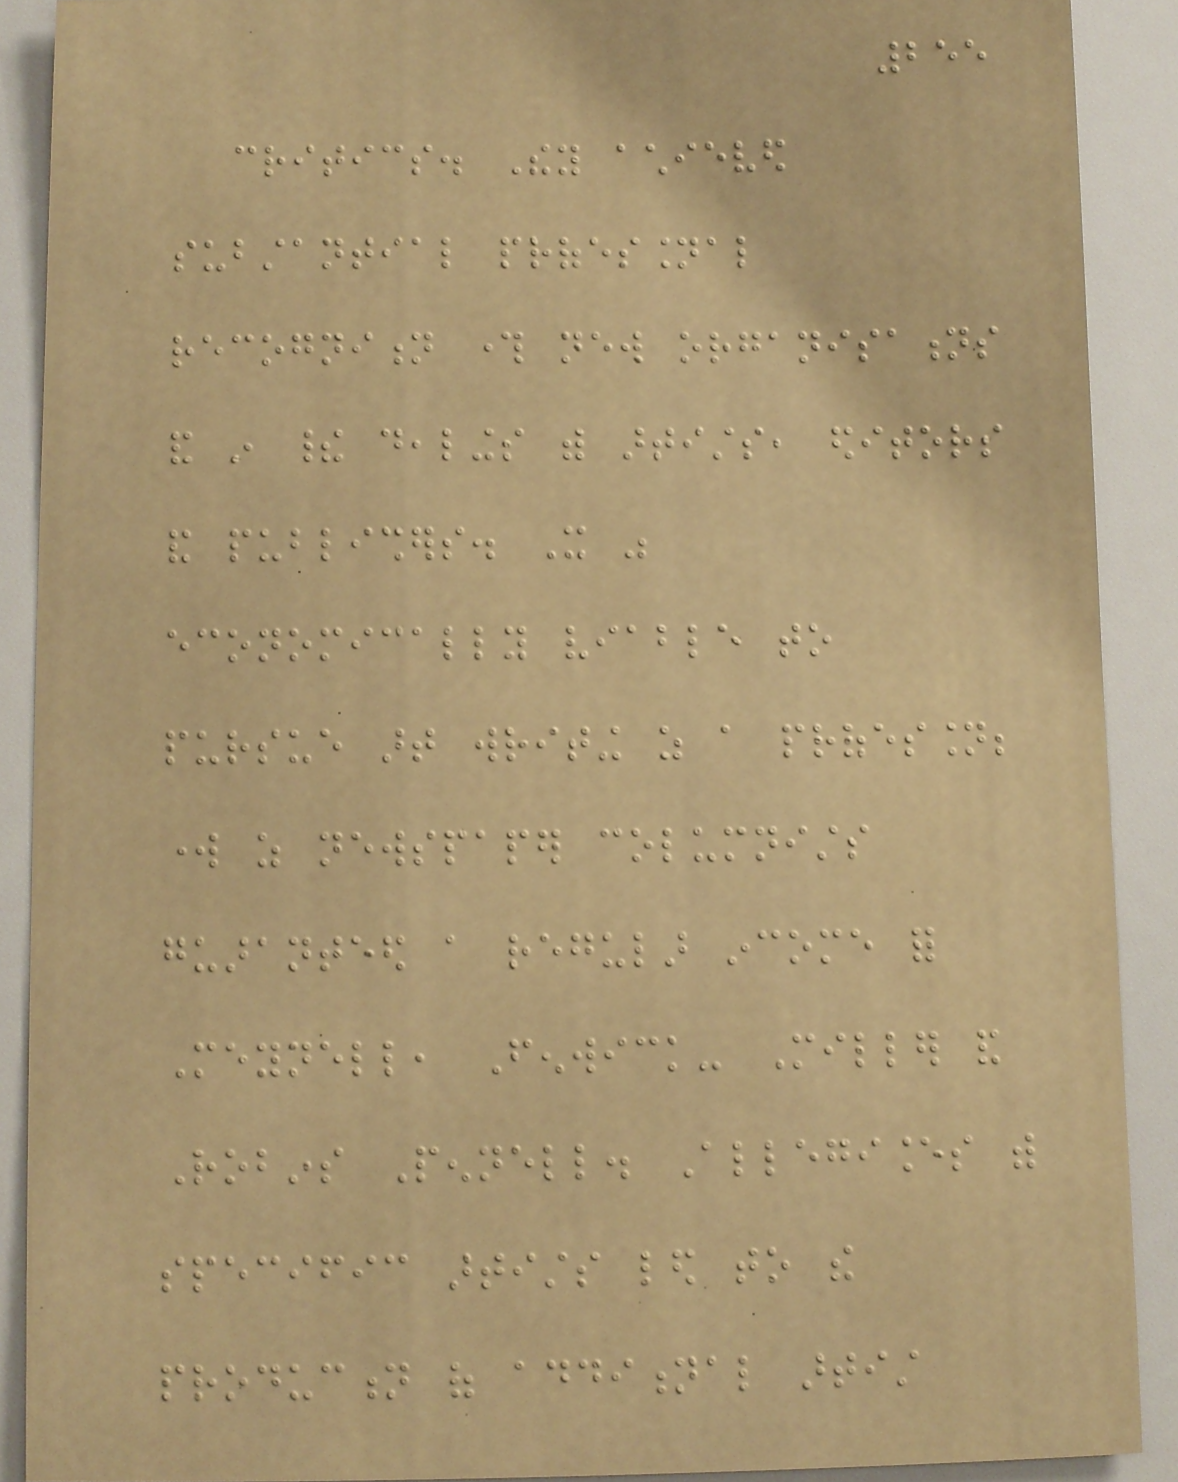255
critics. They achieved
substantial professional
recognition through new organisations
and in their dealings with artists, editors
and publishers. It was
economically viable to
pursue art writing as a profession;
work as newspaper columnists
guaranteed a regular income for
Meynell, Fenwick- Miller and
Robins Pennell. Allegiances with
specific artists led to the
production of additional artist
